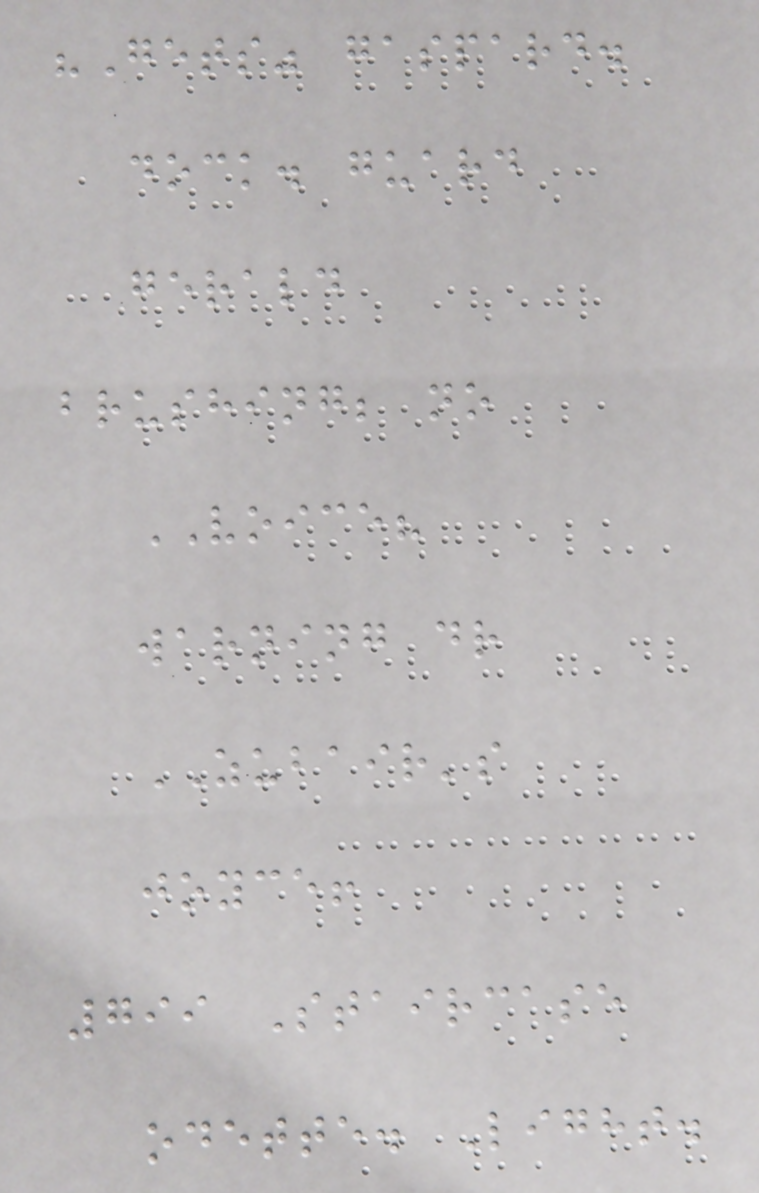"Gets" gaspard.
dock. guard
gerald
brushing; no
VOICE?
warning dr
ZUBAIR's
joyce!
799 Staircase
odette. Light.
